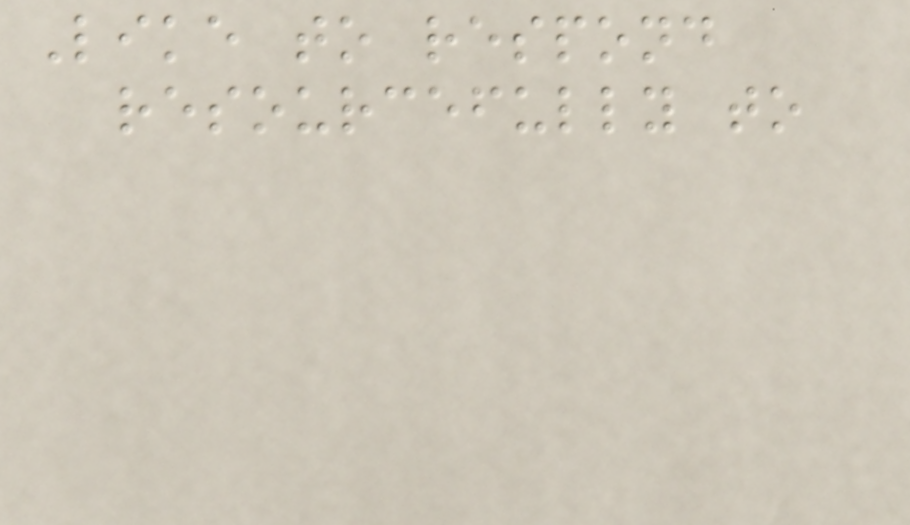Like to respond
resourcefully to
